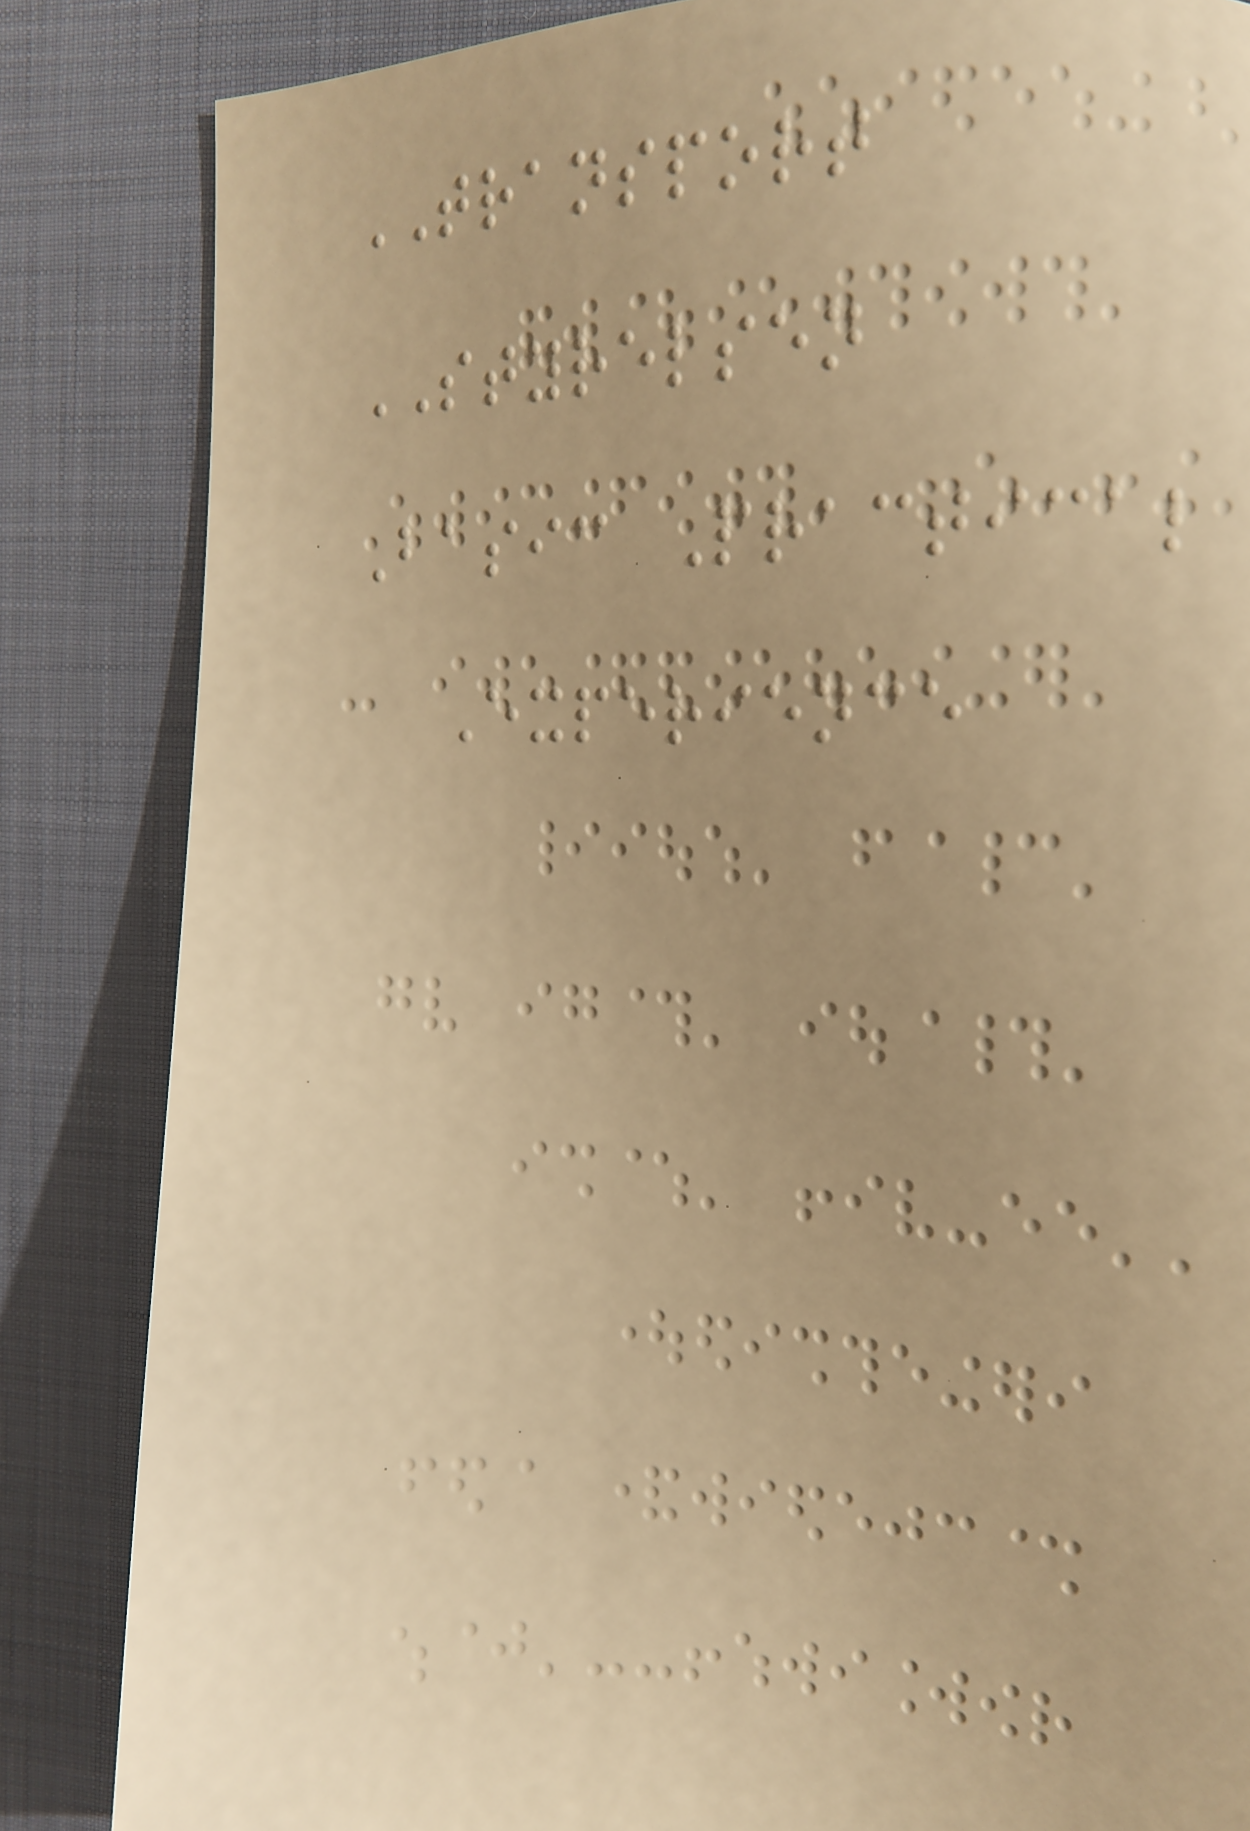TRANSPORT
STYRELSEN
Basic Practical
Experience
